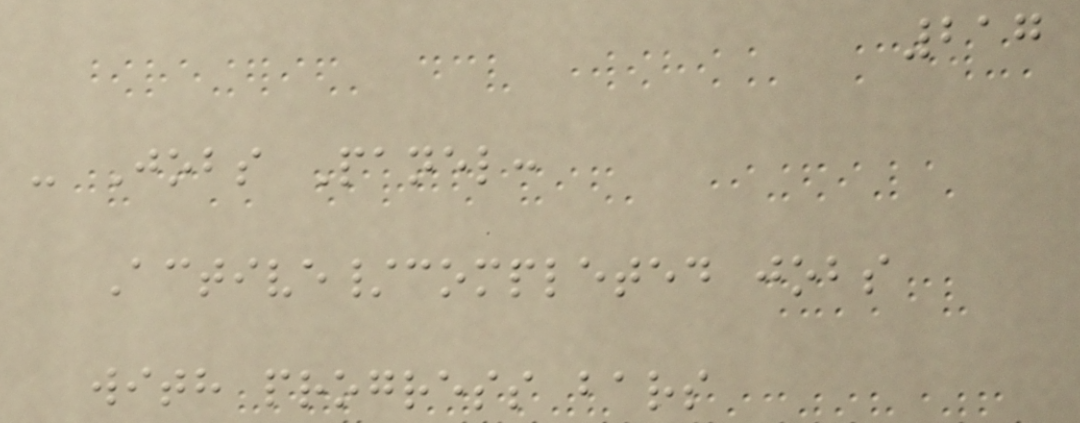217
- Jobs Panel:
Active/completed jobs
with progress bars
